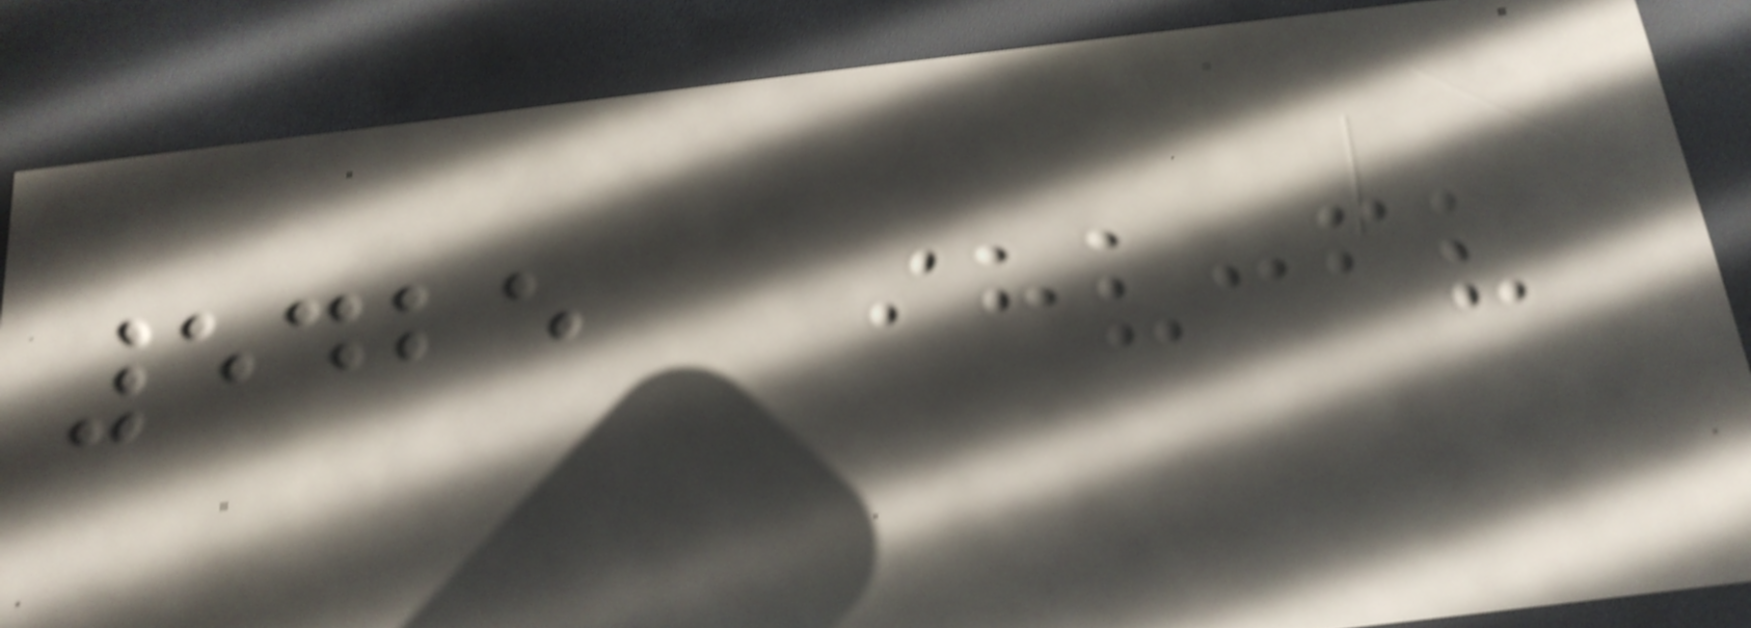5425
